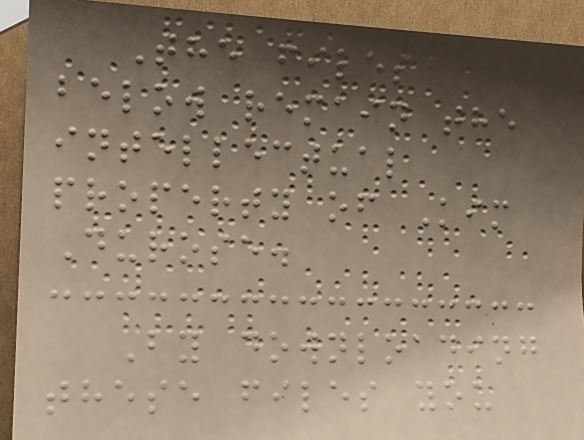The files
below remain the
intellectual
property of Kim
Durose.
By downloading
these files you
